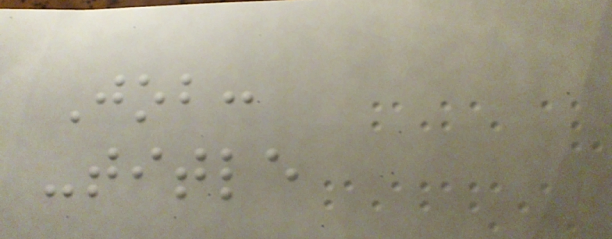Job:
-title
